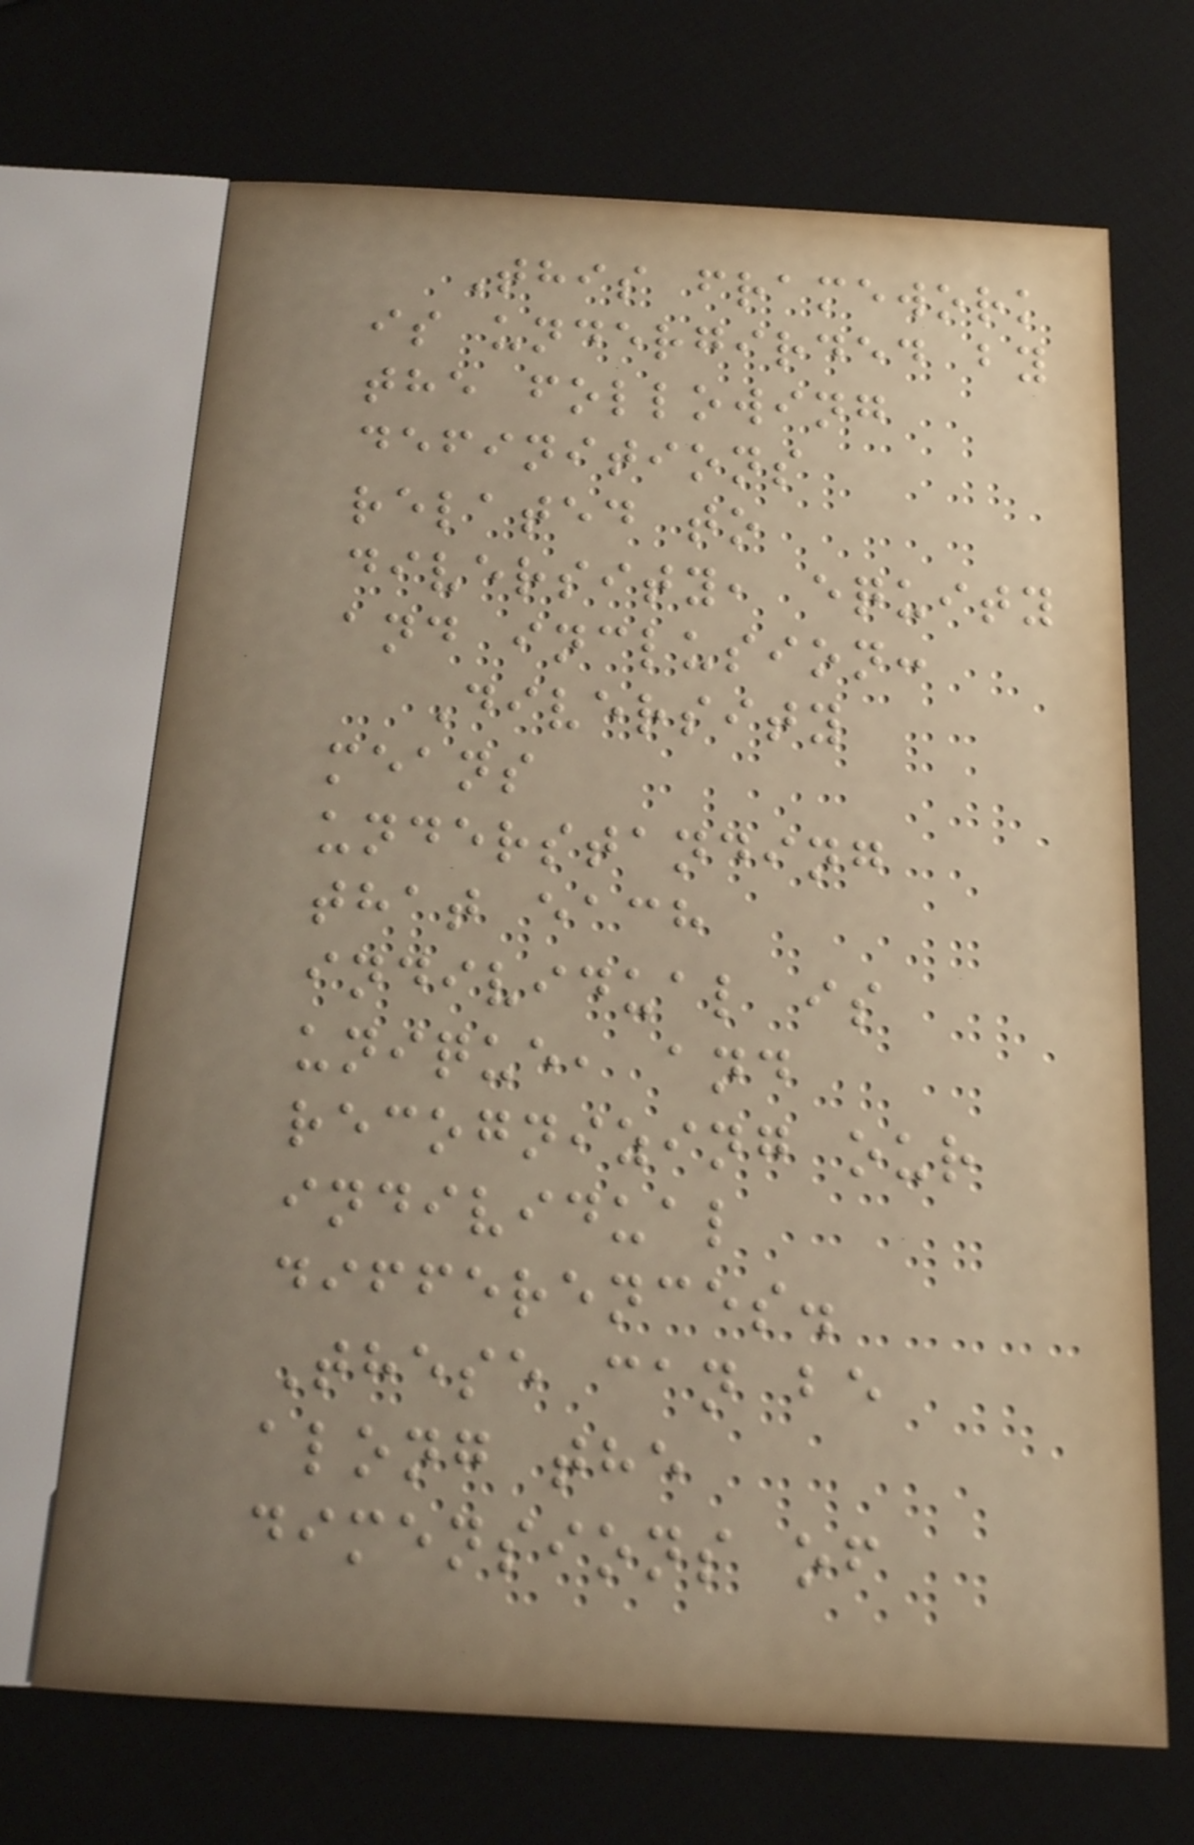This framework
is undergirded by
the following
definitions
related to
diversity, equity
and inclusion:
Diversity
means
understanding
that each
individual is
unique, and
recognizing our
individual
differences.
These can be
along the
dimensions of
